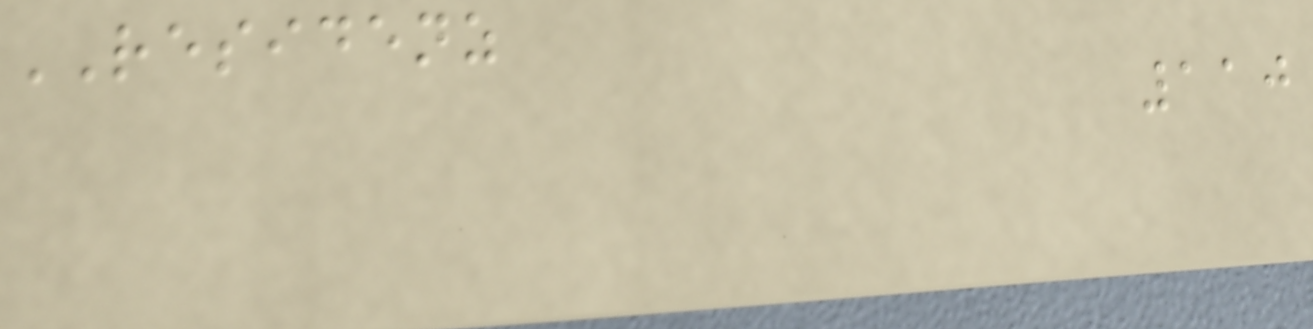RESIDENZ
110
